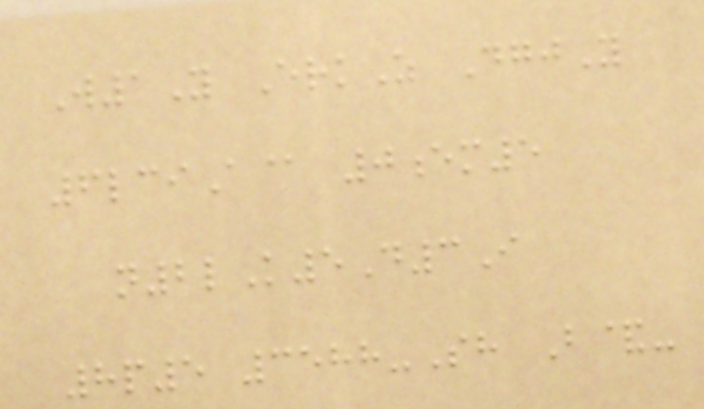W1Y ErkZ DgjY
6lciA@ 0em5
n2lK5D3I
8p5 3588-Sh B&-
